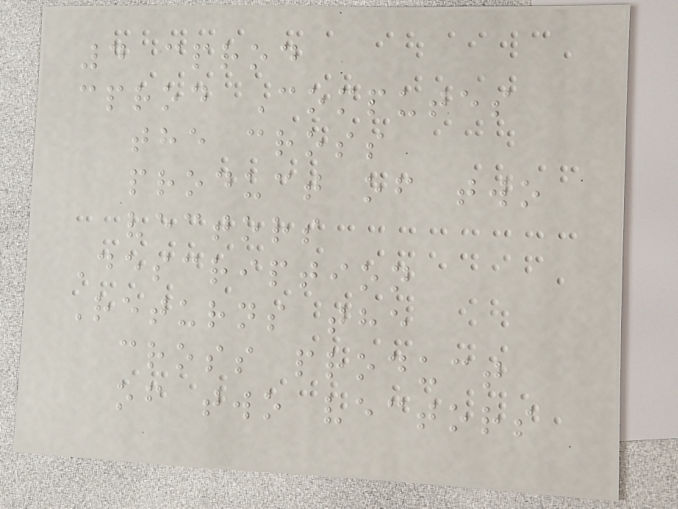4 cprod
cprod Computes
the cross
product of two
vectors
Description
Returns the
cross product
of two vectors
